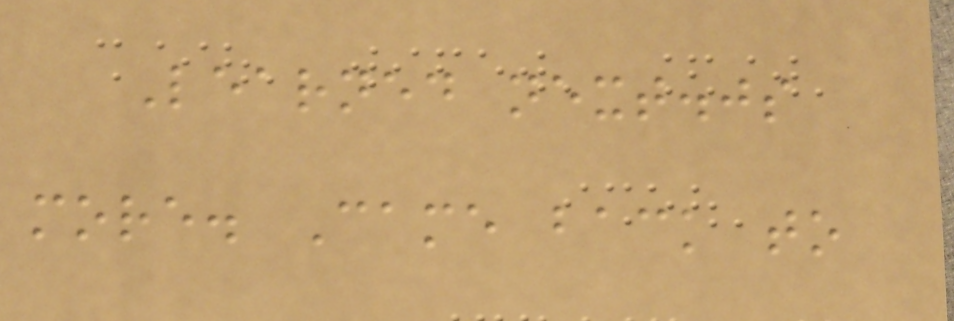Learned next.js
more. Came back to
